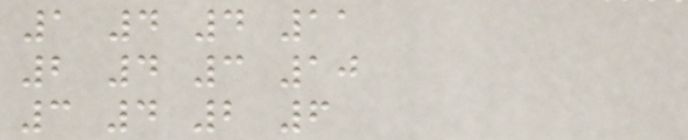1 4 4 11
2 4 3 10
3 4 2 6
